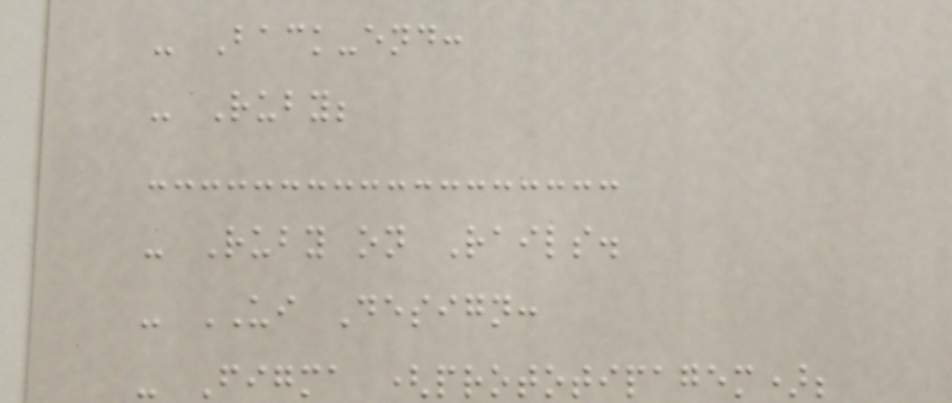- Back-end:
- Ruby;
- Ruby on Rails.
- UI Design:
- Figma (prototipagem);
